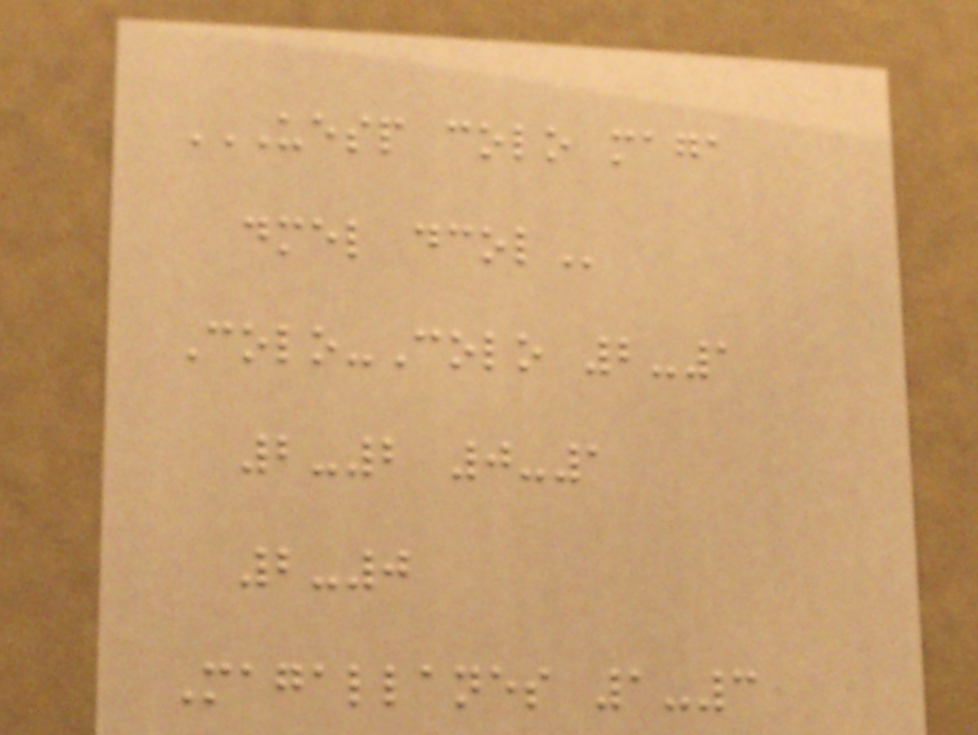UESP COLO MAGA
DMEL DCOL
Colo-Colo 2-1
2-2 0-1
2-0
Magallanes 1-3
